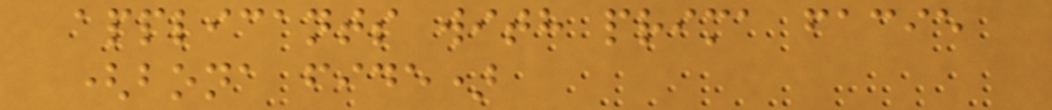applicants with prima facie
(bona fide)
